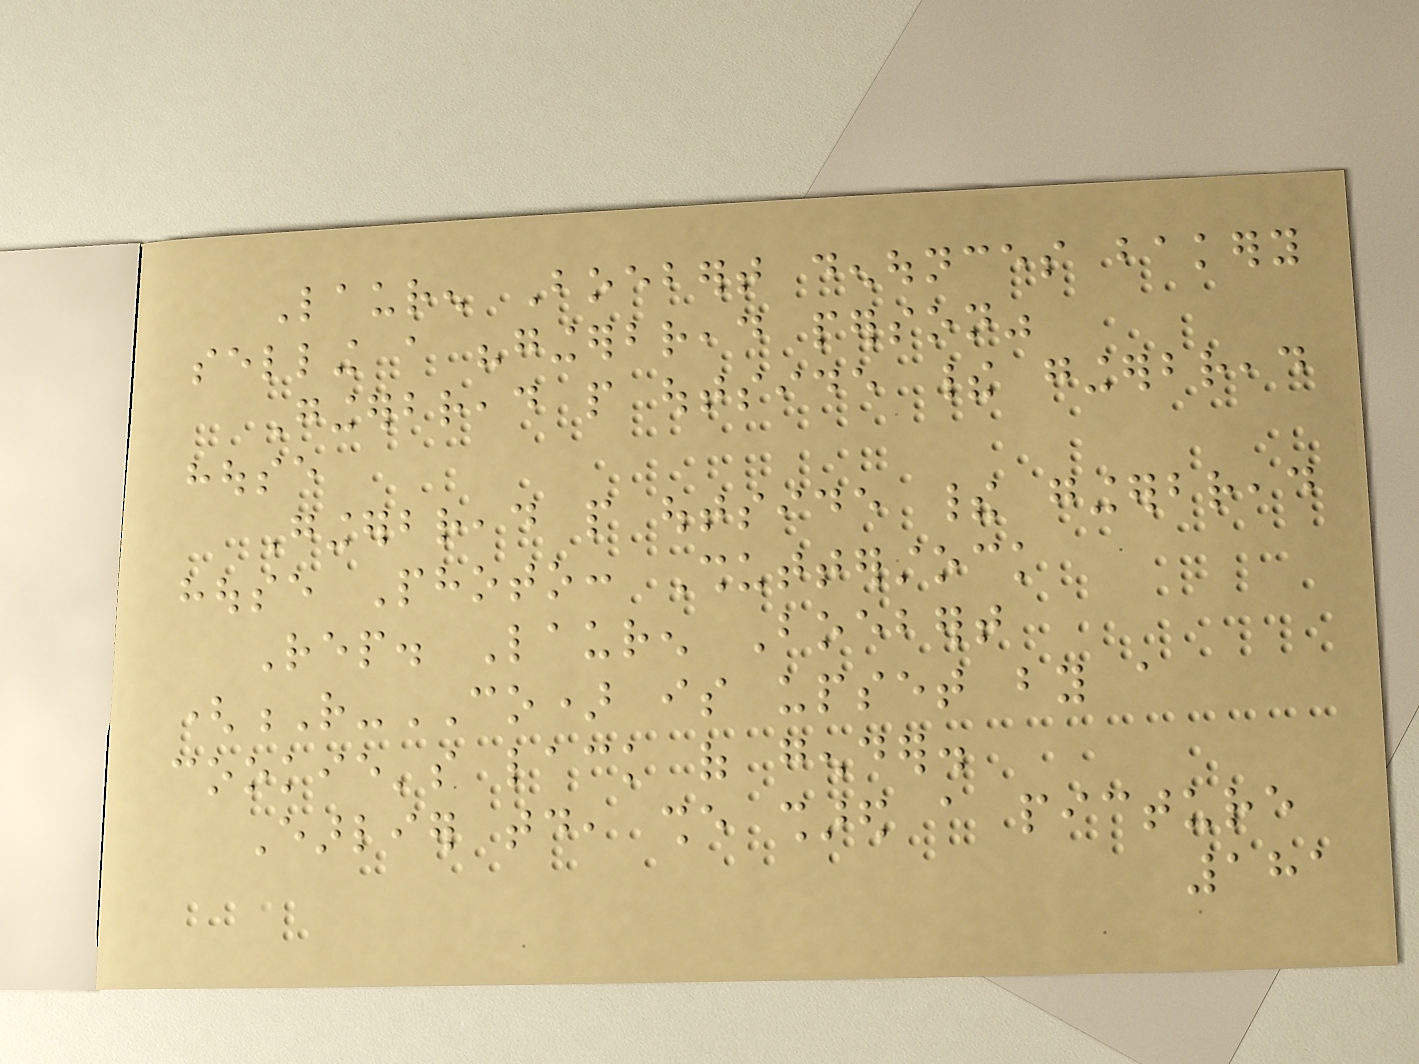Lauren Boebert denounces bakery
selling a "gingerbread person"
Gingerbread people outside their gingerbread
house
Gingerbread people outside their gingerbread
house Photo: Shutterstock
Rep. Lauren Boebert
(R-CO) is upset by a
cookie's lack of gender.
Earlier today, she shared a picture
181
